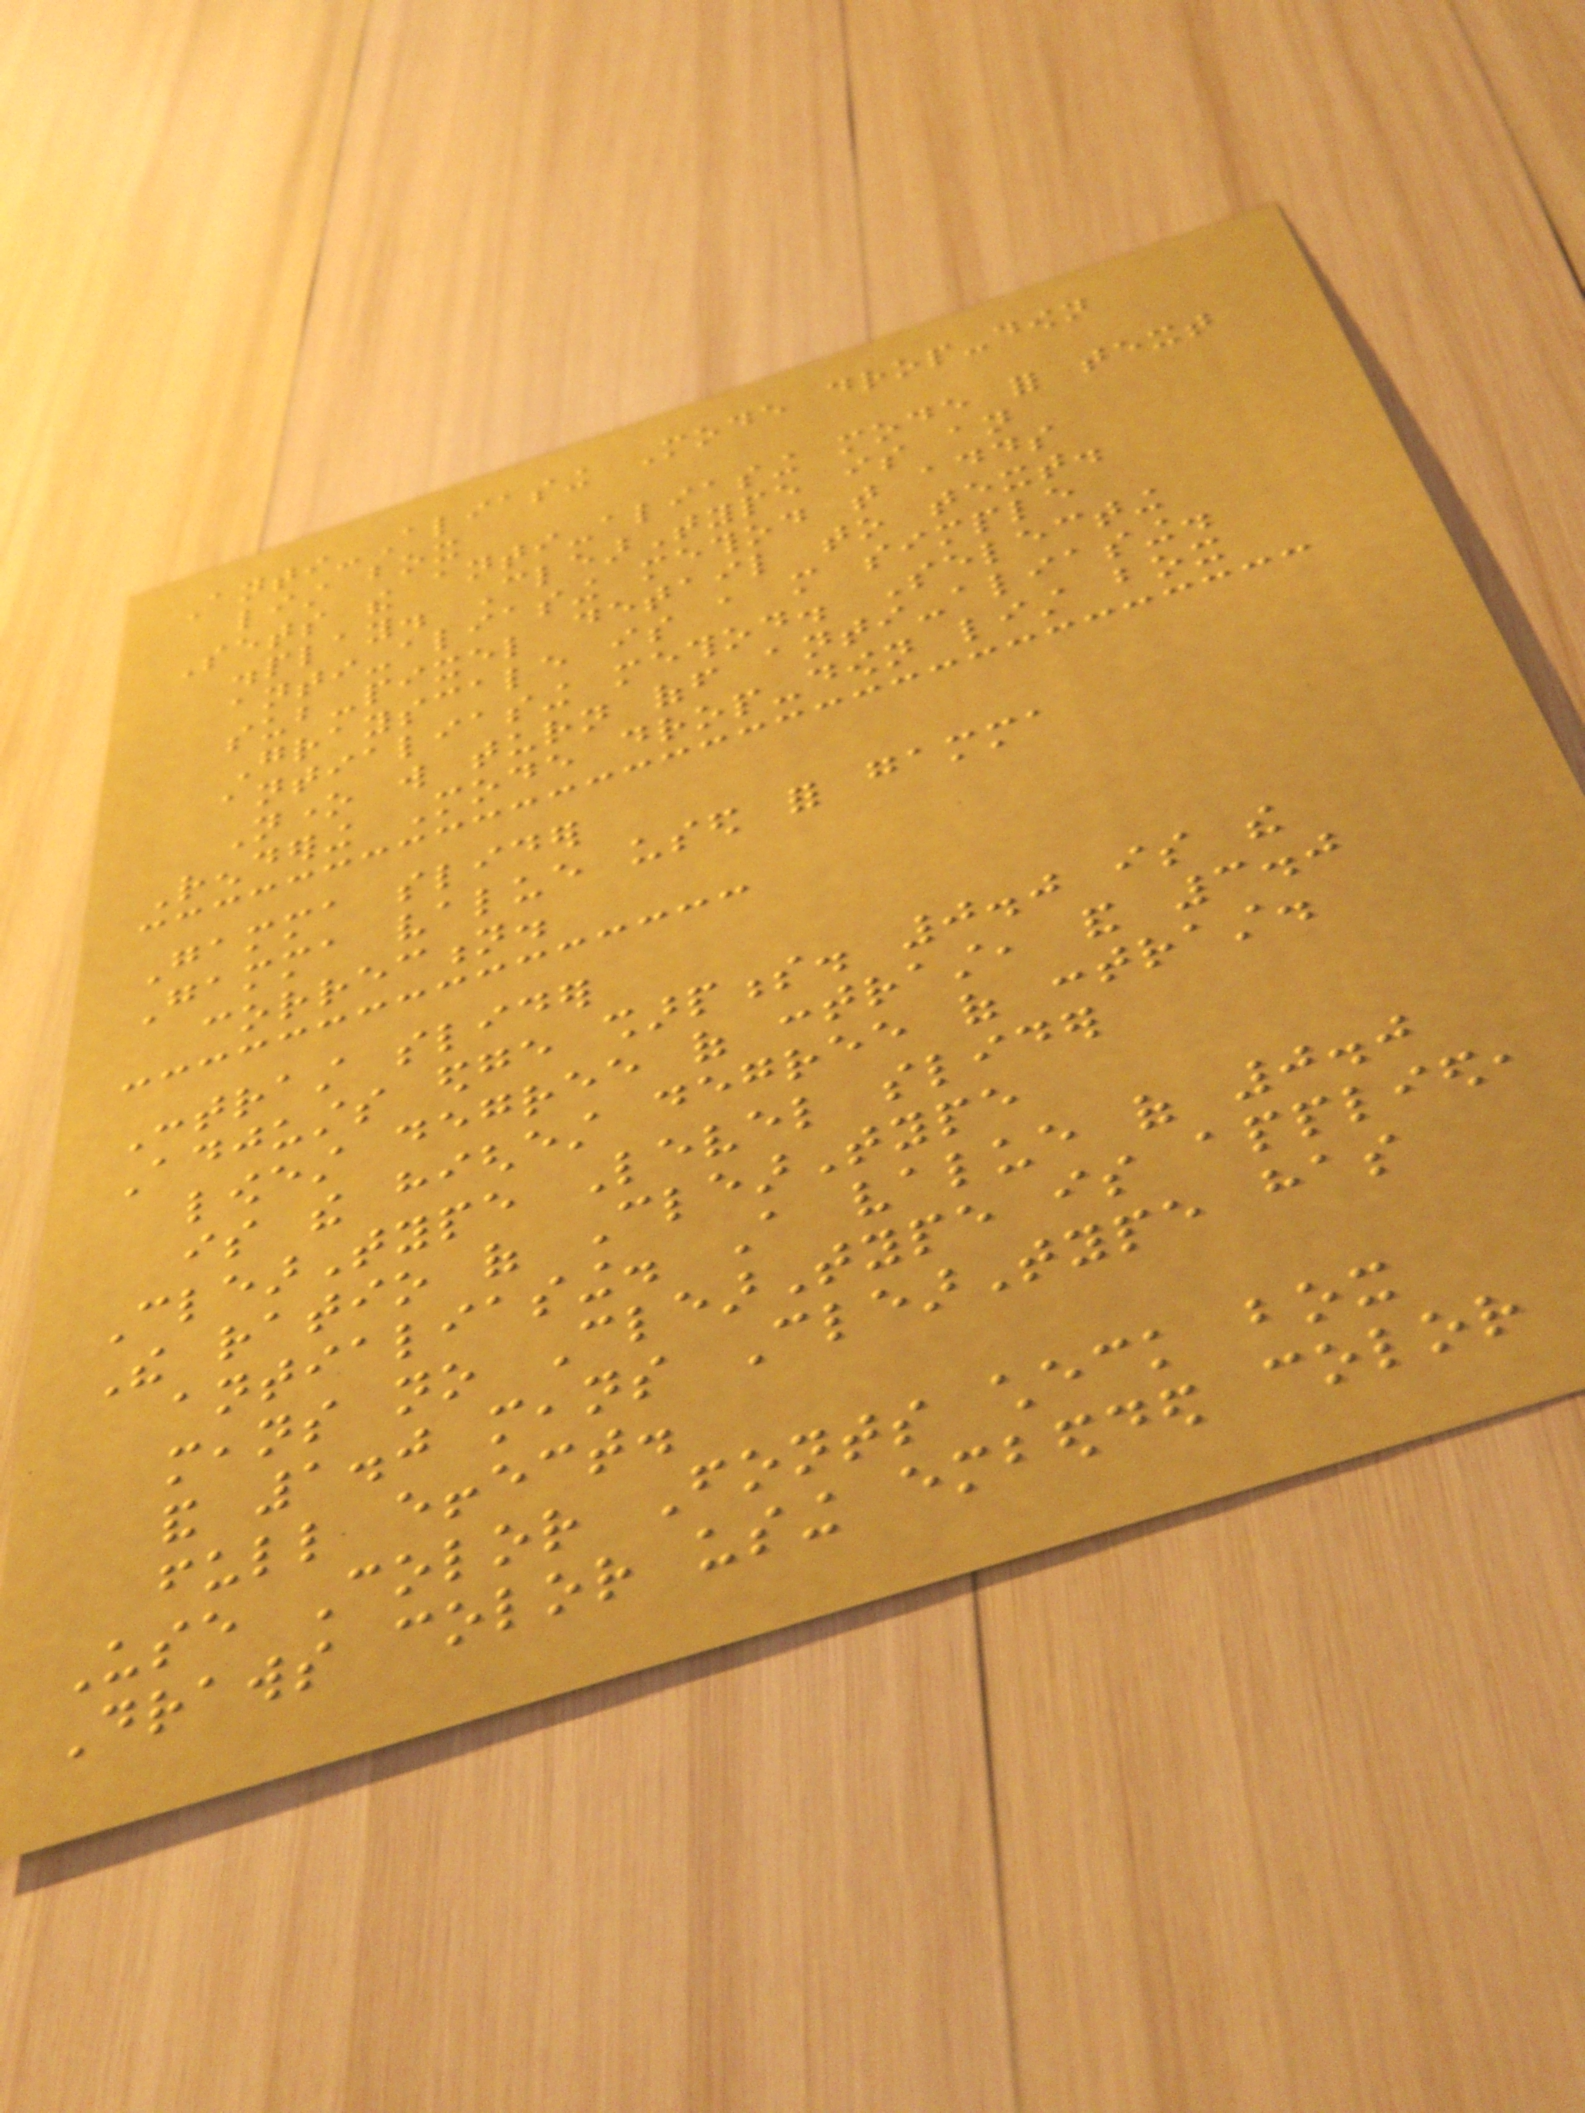Anti-Aliasing Mode drop-down
list box
Sets the anti-aliasing mode for text
display. ClearType is an
anti-aliasing method that adds
sub-pixel detail to text.
Grayscale is a more simple
antialiasing method. Selecting
None will turn off anti-aliasing.
Rendering Mode drop-down list box
Gamma slider
Gamma value used for gamma
correction.
Contrast slider
Adjusts edge sharpness. 0.0 is the
lowest degree of contrast, and 3.0
is the highest degree of contrast.
ClearType Level slider
The ratio of ClearType
antialiasing. A value of 0.0
means no ClearType is applied,
and 1.0 means ClearType has
full effect.
Use Color Fonts check box
Draws color using embedded color
